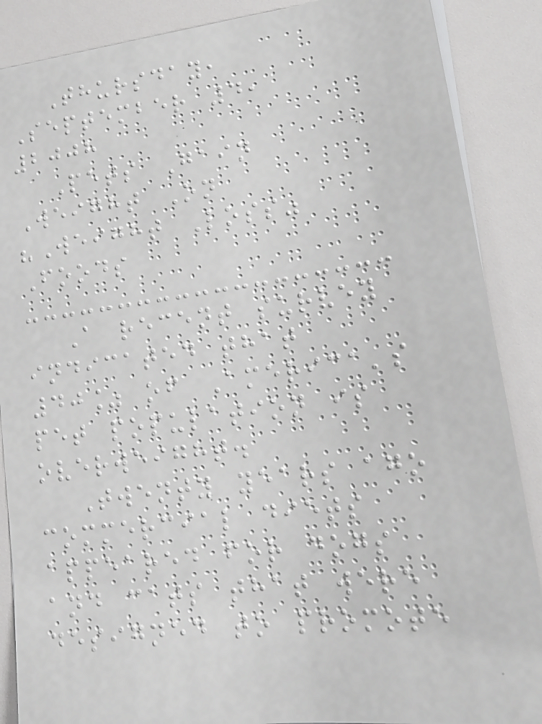Thursday,
September 4,
2008
Pets Gain
Weight On
"Weight Loss"
Foods
A recent survey
indicated that
40% of America's
pet population is
overweight.
Twenty years ago
commercial diets
appeared for dogs
and cats that were
designed to promote
